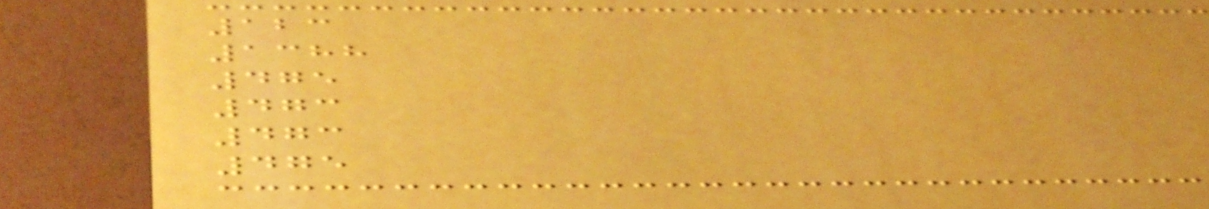123
1388
475
473
473
475
